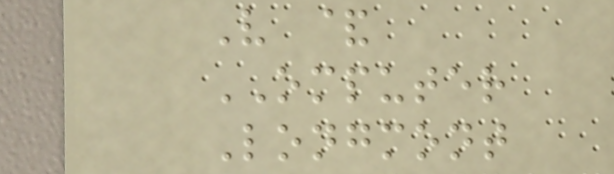V &
OMPUTER
Longmont
